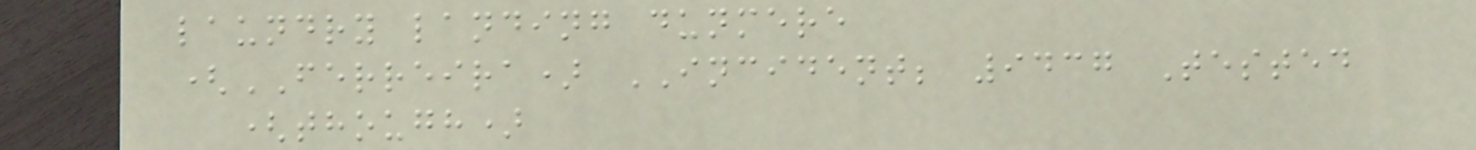laundry landing dunmere
(FERREIRA) INCIDENT; 9437 Tested
(though)
